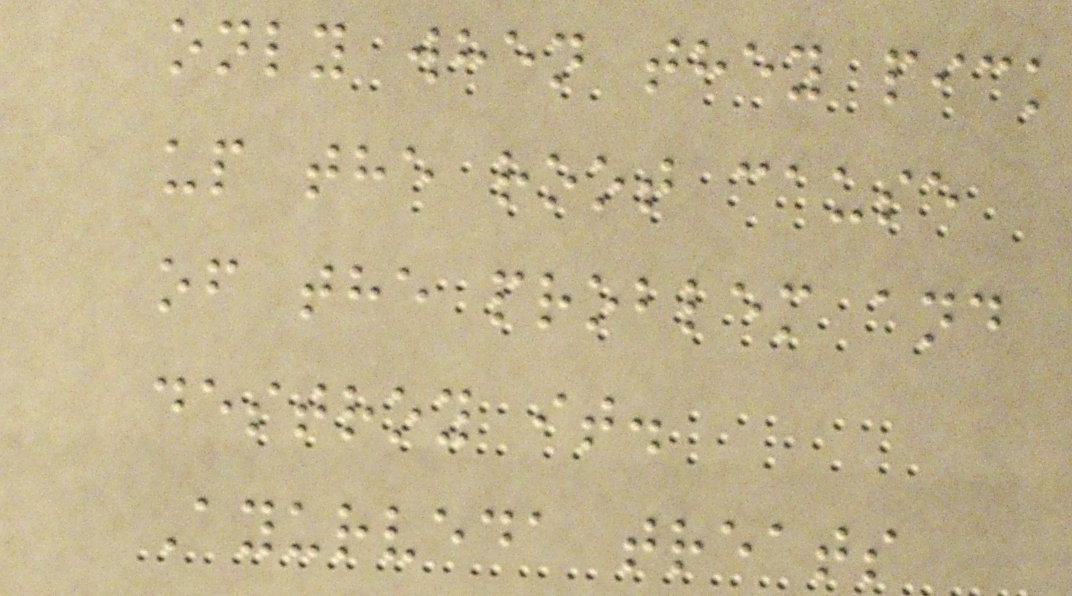only when they pick
up the root cause
of the problem and
destroy it.
Ayurveda treats
